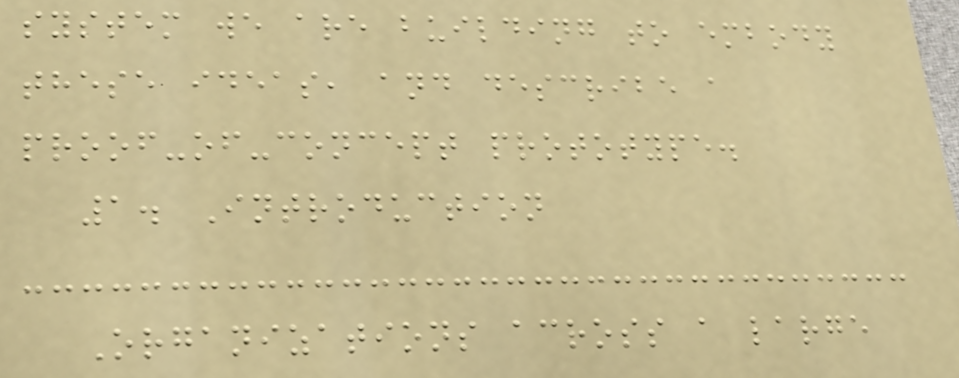system we are building to embody
these ideas, and describe a
proof-of-concept prototype.
1. Introduction
Organizations across a large
